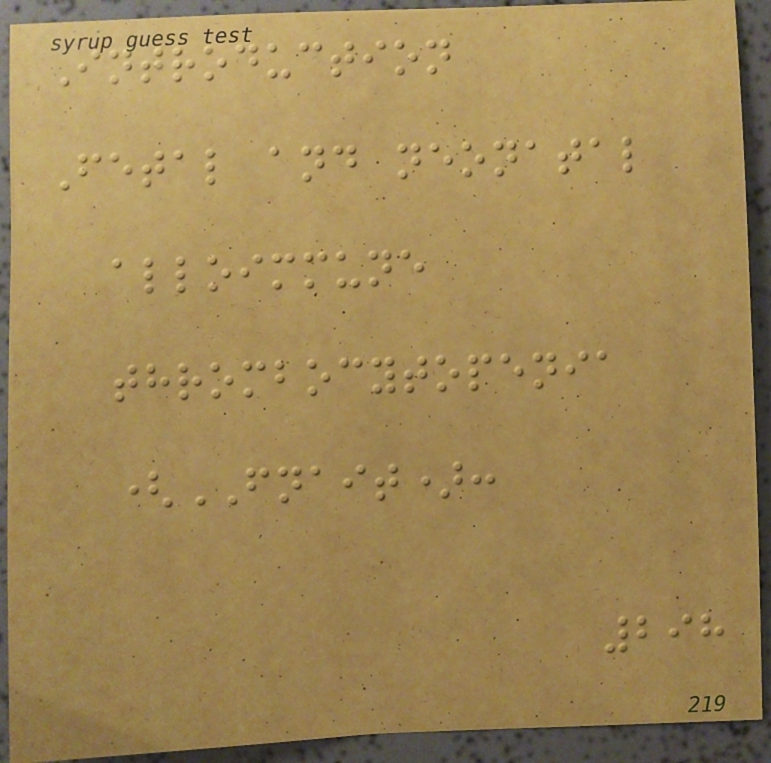Introduction
Fetal and neonatal
alloimmune
thrombocytopenia
(FNAIT):
298
